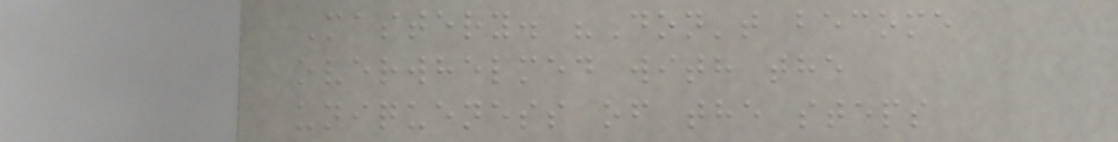Mastery. "Don't become
overwhelmed with the
uniqueness of the steps
